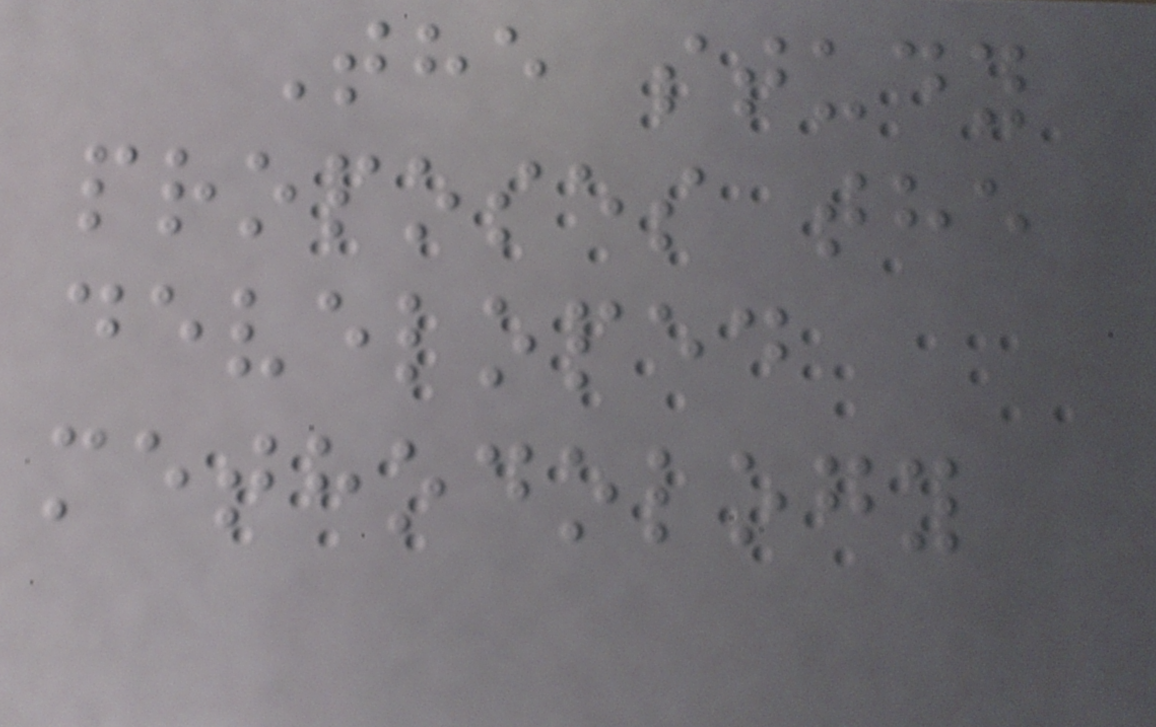The study
proposes the
developed
methodology
